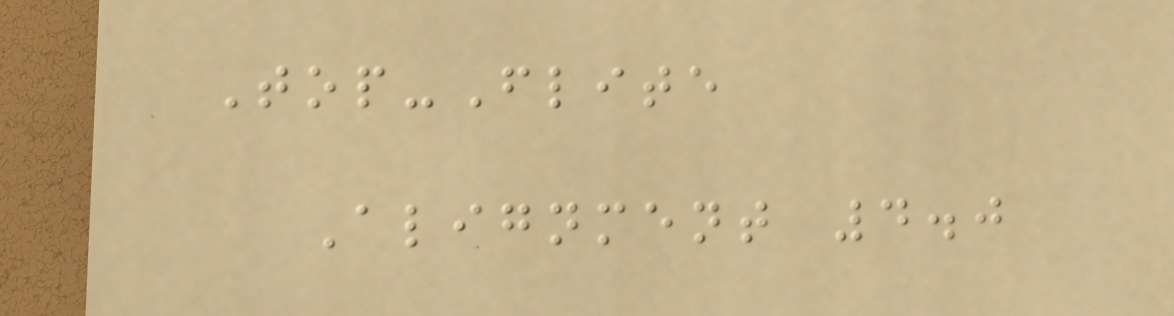Top-Flite
Alignment 4.0
